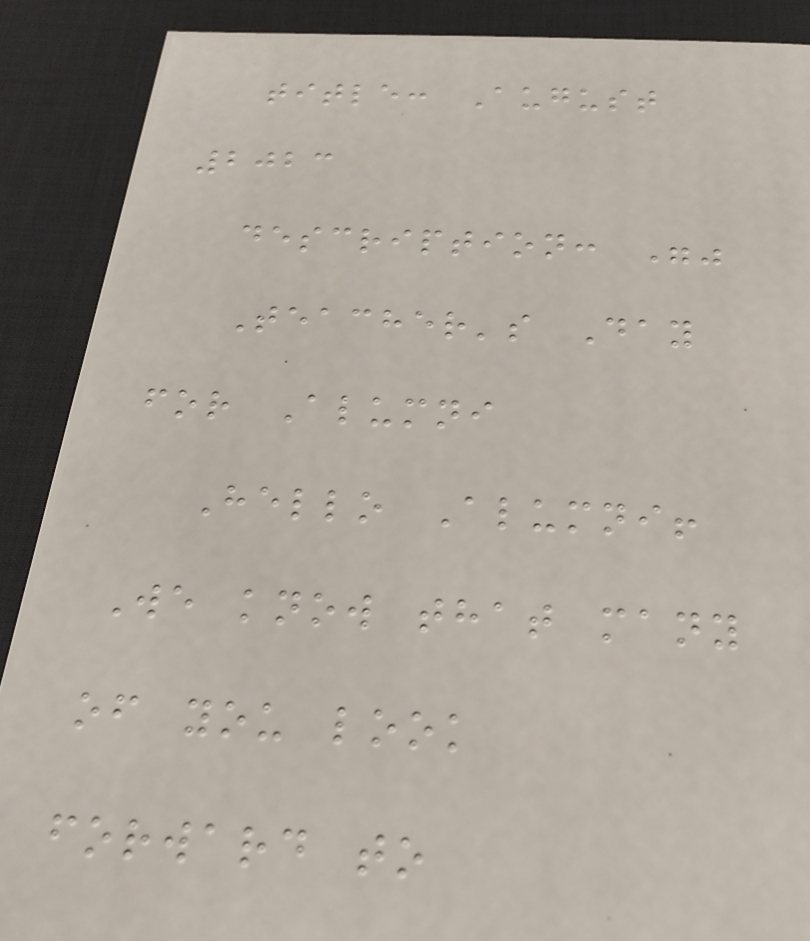title: August
2023
description: ""
Teacher's Day
for Alumni
Hello Alumni!
We know that many
of you look
forward to
